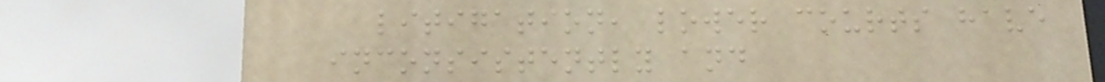litigation, lower courts have
inconsistently and
